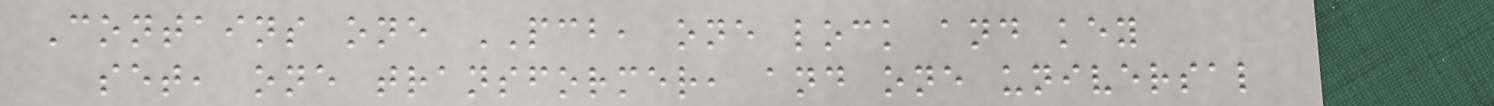Contains one PCB, one lock and key
set, one transformer, and one universal
